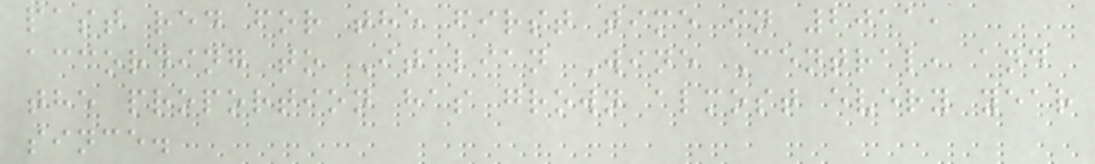past red for the first time in 2011,
according to Italian Wine Central, and
the proportion has grown almost every year
since.
